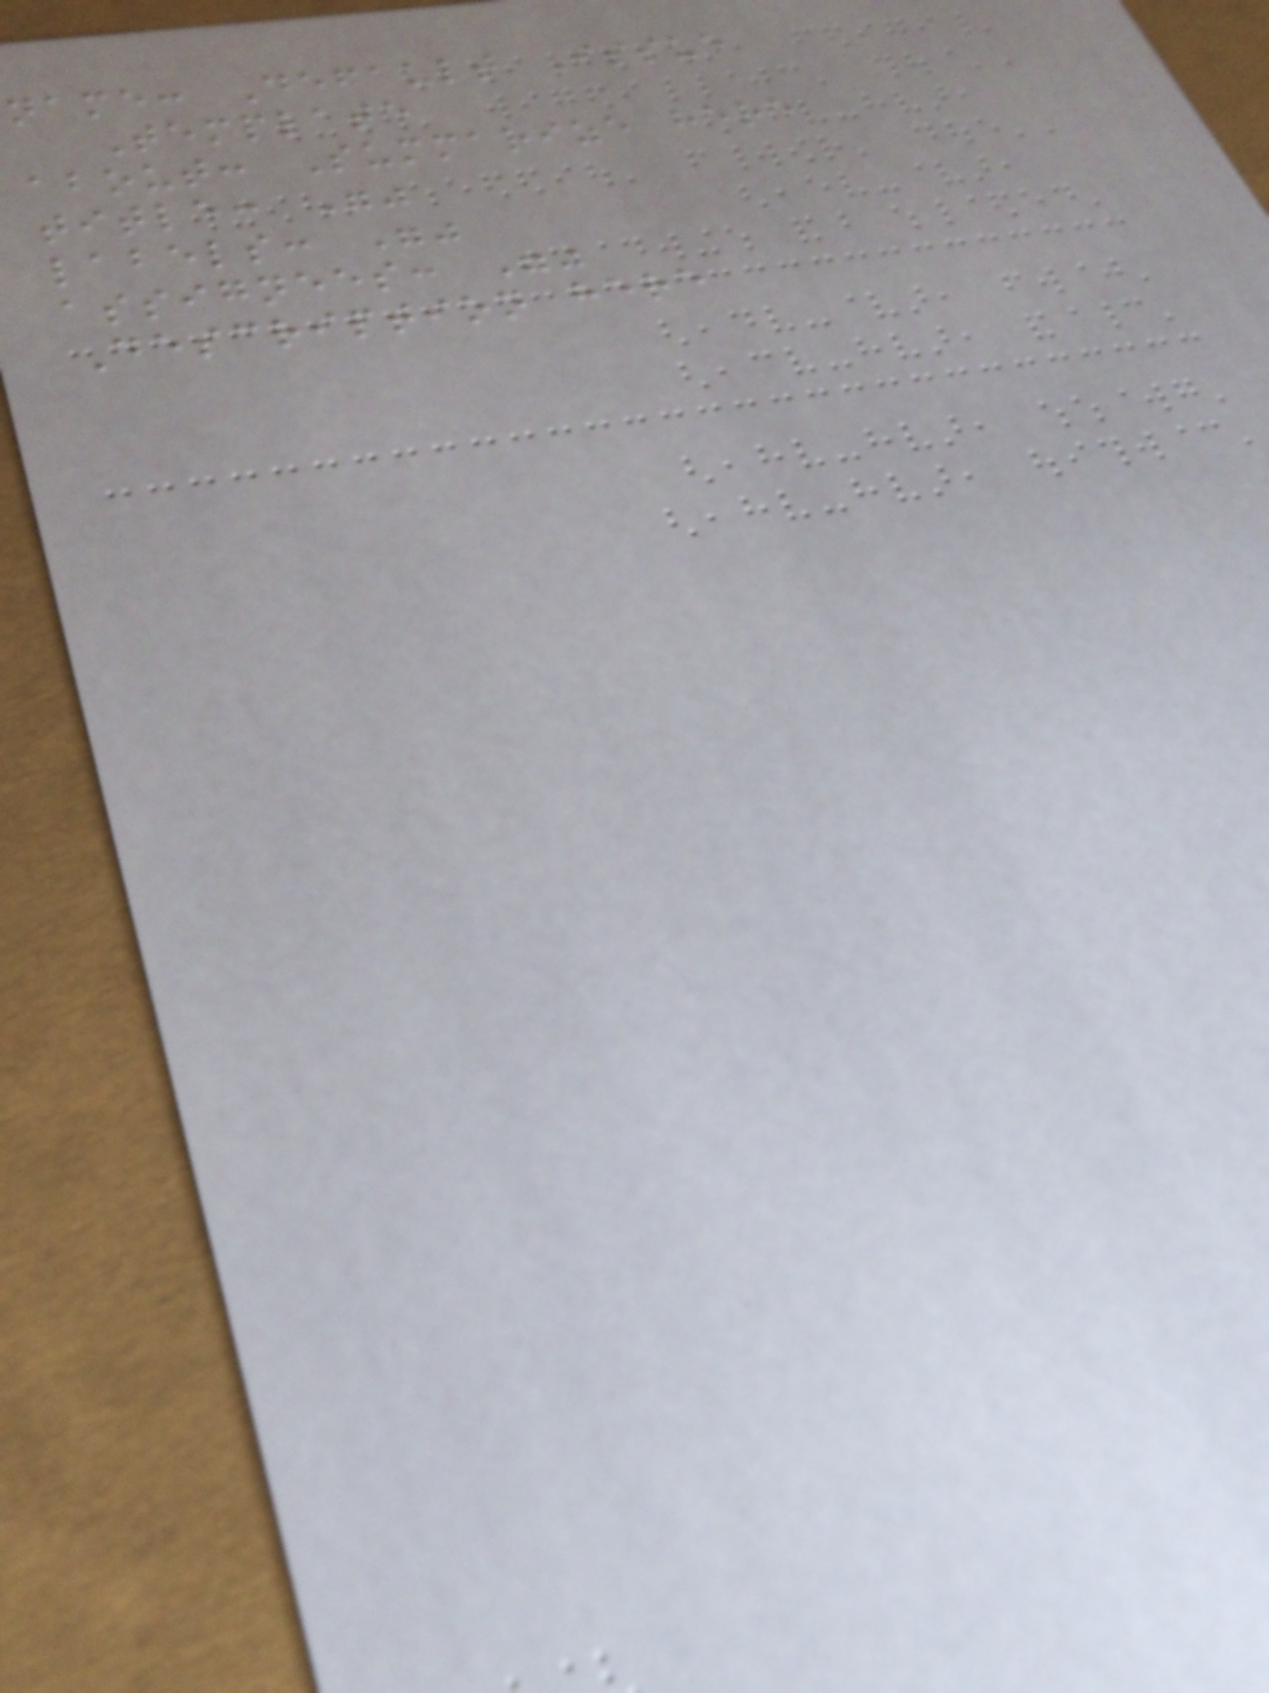name: Default Issue
Template
about: Summarize here
title: ""
labels: ""
assignees: ""
Description here
